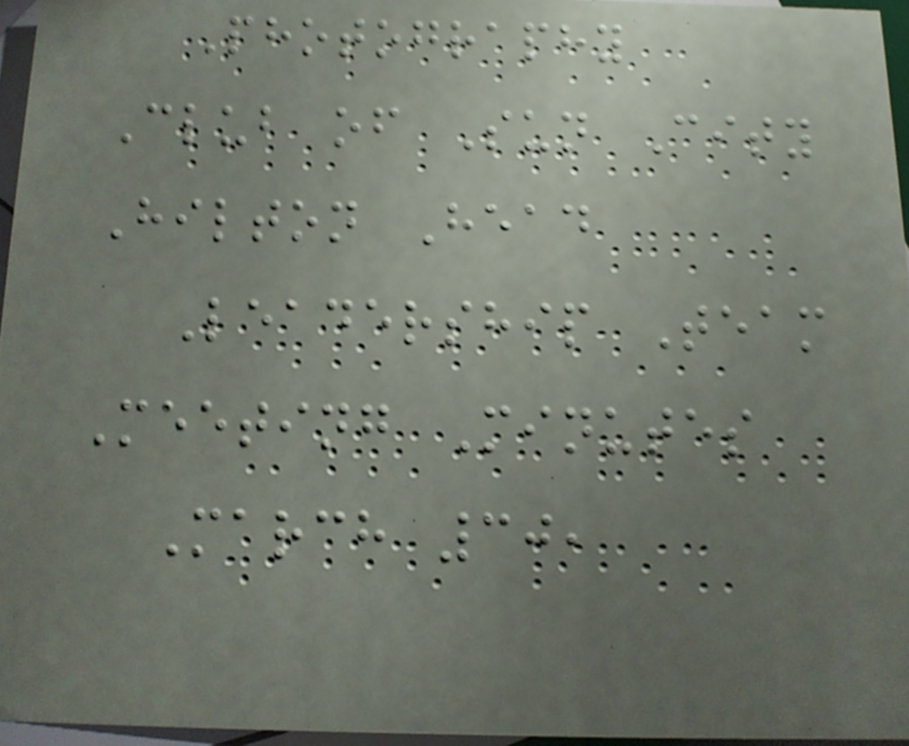Photography
Club of Sun City
Hilton Head
Leadership Team
Meeting Minutes
March 30,
